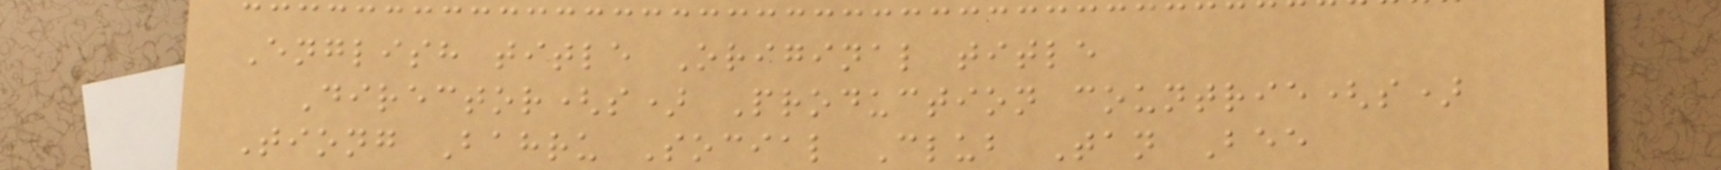English title Original title
Director(s) Production countrie(s)
Tiong Bahru Social Club Tan Bee
